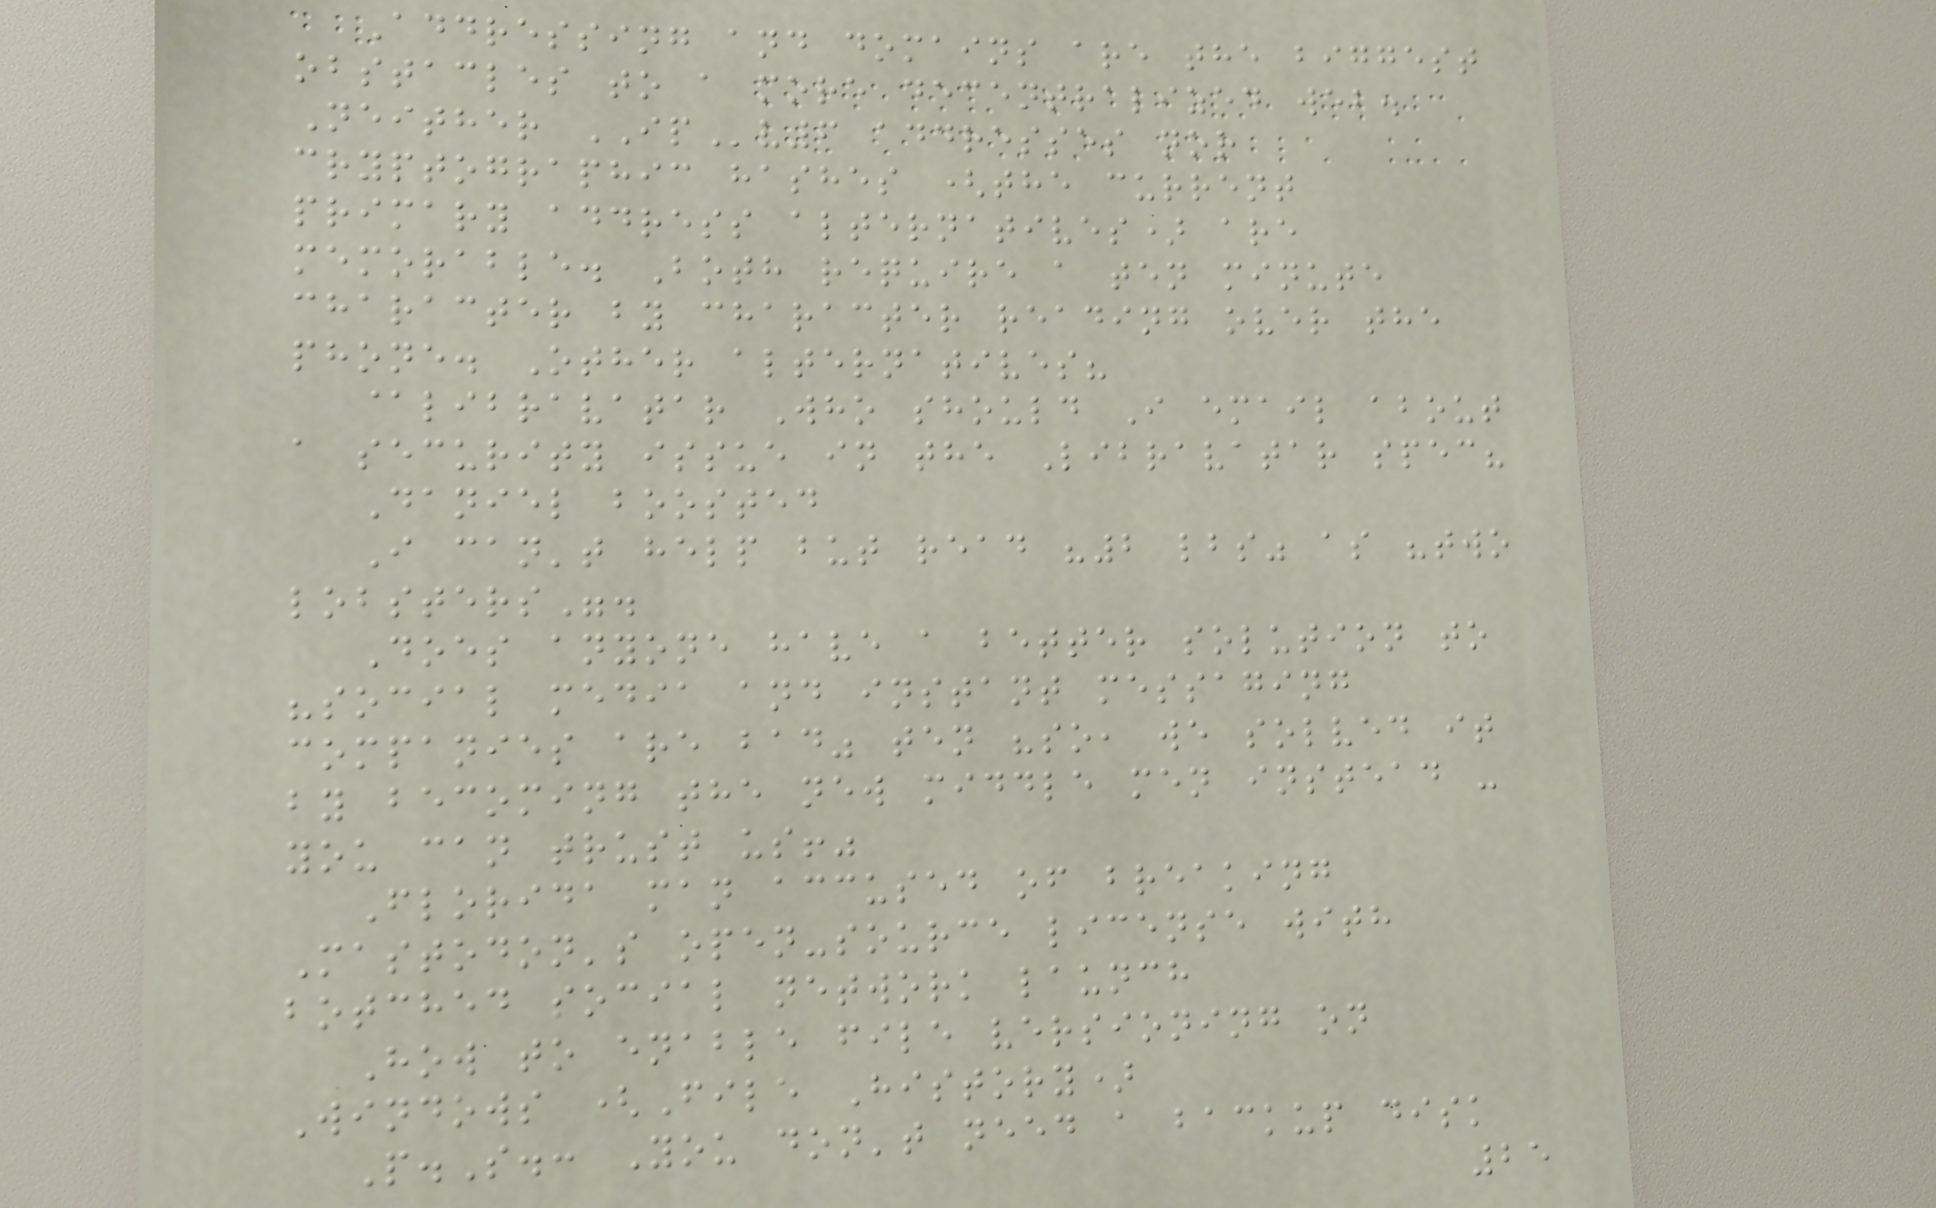Addressing and domains are the biggest
obstacles to a more decentralized web.
Neither IPv6 addresses nor
cryptographic hashes (the current
primary address alternatives) are
memorable. Both require a ten minute
character by character reading over the
phone. Other alternatives?
@libravatar Who should I email about
a security issue in the Libravatar spec?
Daniel boosted
I can't help but read "2 lbs" as "two
lobsters".
Does anyone have a better solution to
"social media and instant messaging
companies are bad" ten "so, we solved it
by becoming the new middle men instead -
you can trust us!"
Florida man accused of breaking
Mastodon's open-source license with
botched social network launch
How to enable file versioning on
Windows (File History)
P.S.: You don't need a backup disk
25
